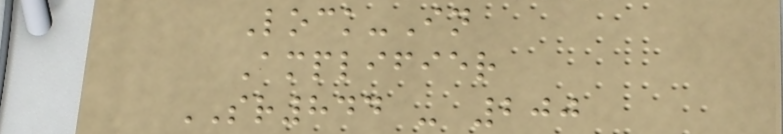Lock-In
Amplifier
SR844 - 200
